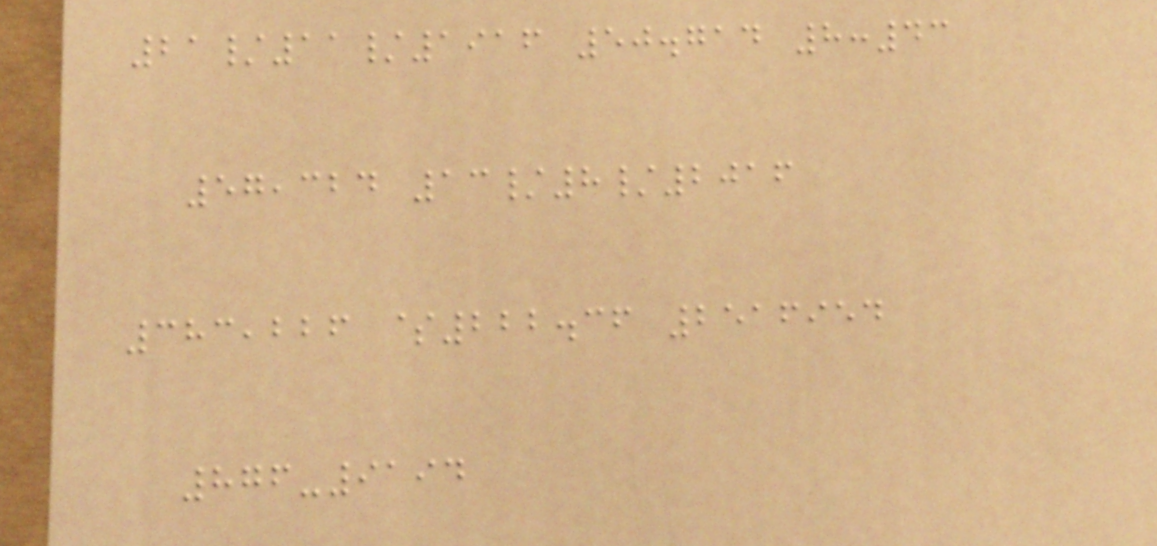21/11/1916 50.714 8:43
57,324 13/8/2016
383,226 $222.36 2516954
876-9194
